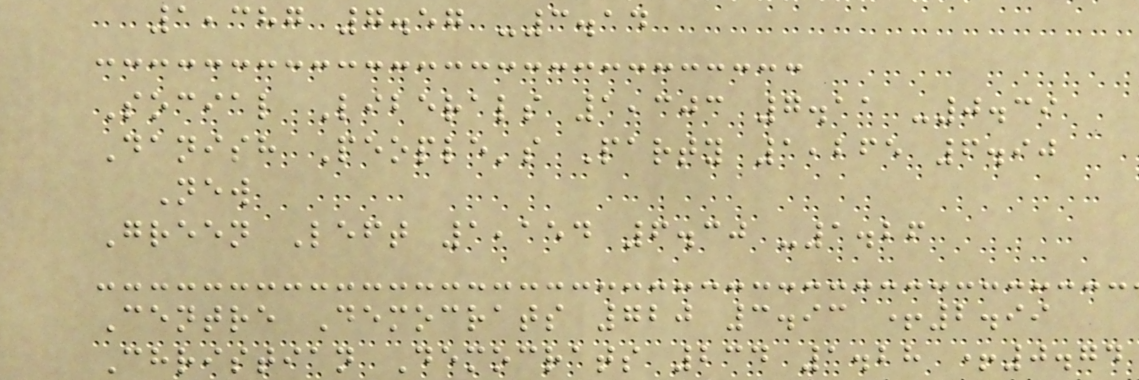1,387 7.57 -3.14
Social Liberals 1,303 7.11 -0.39
Danish People's Party 1,265 6.90
New
Green Left 1,154 6.30 -1.26
Centre Democrats 720 3.93 +2.99
Christian Democrats 234 1.28 +0.74
